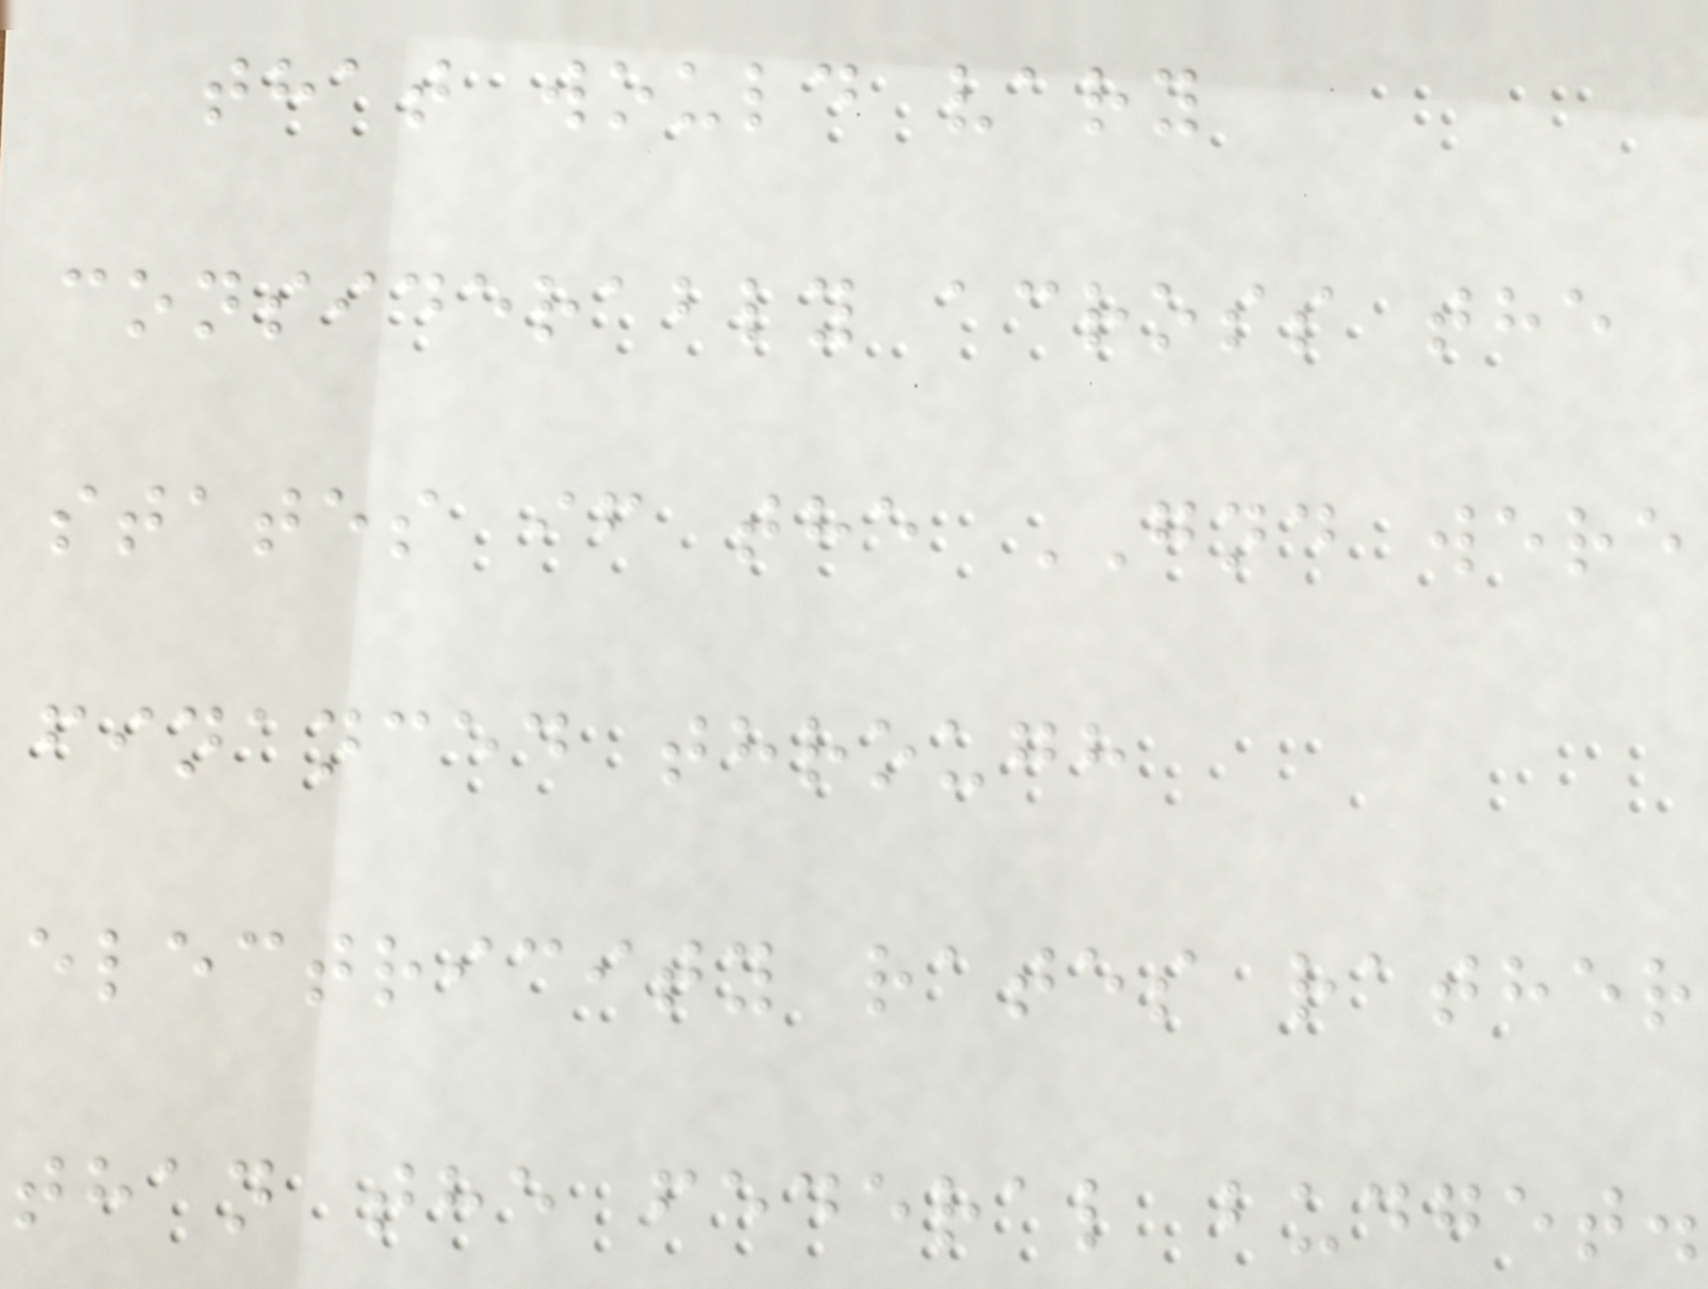that would vary
considerably across the
states if the GND were
financed through
electricity rates rather
than the federal budget.
